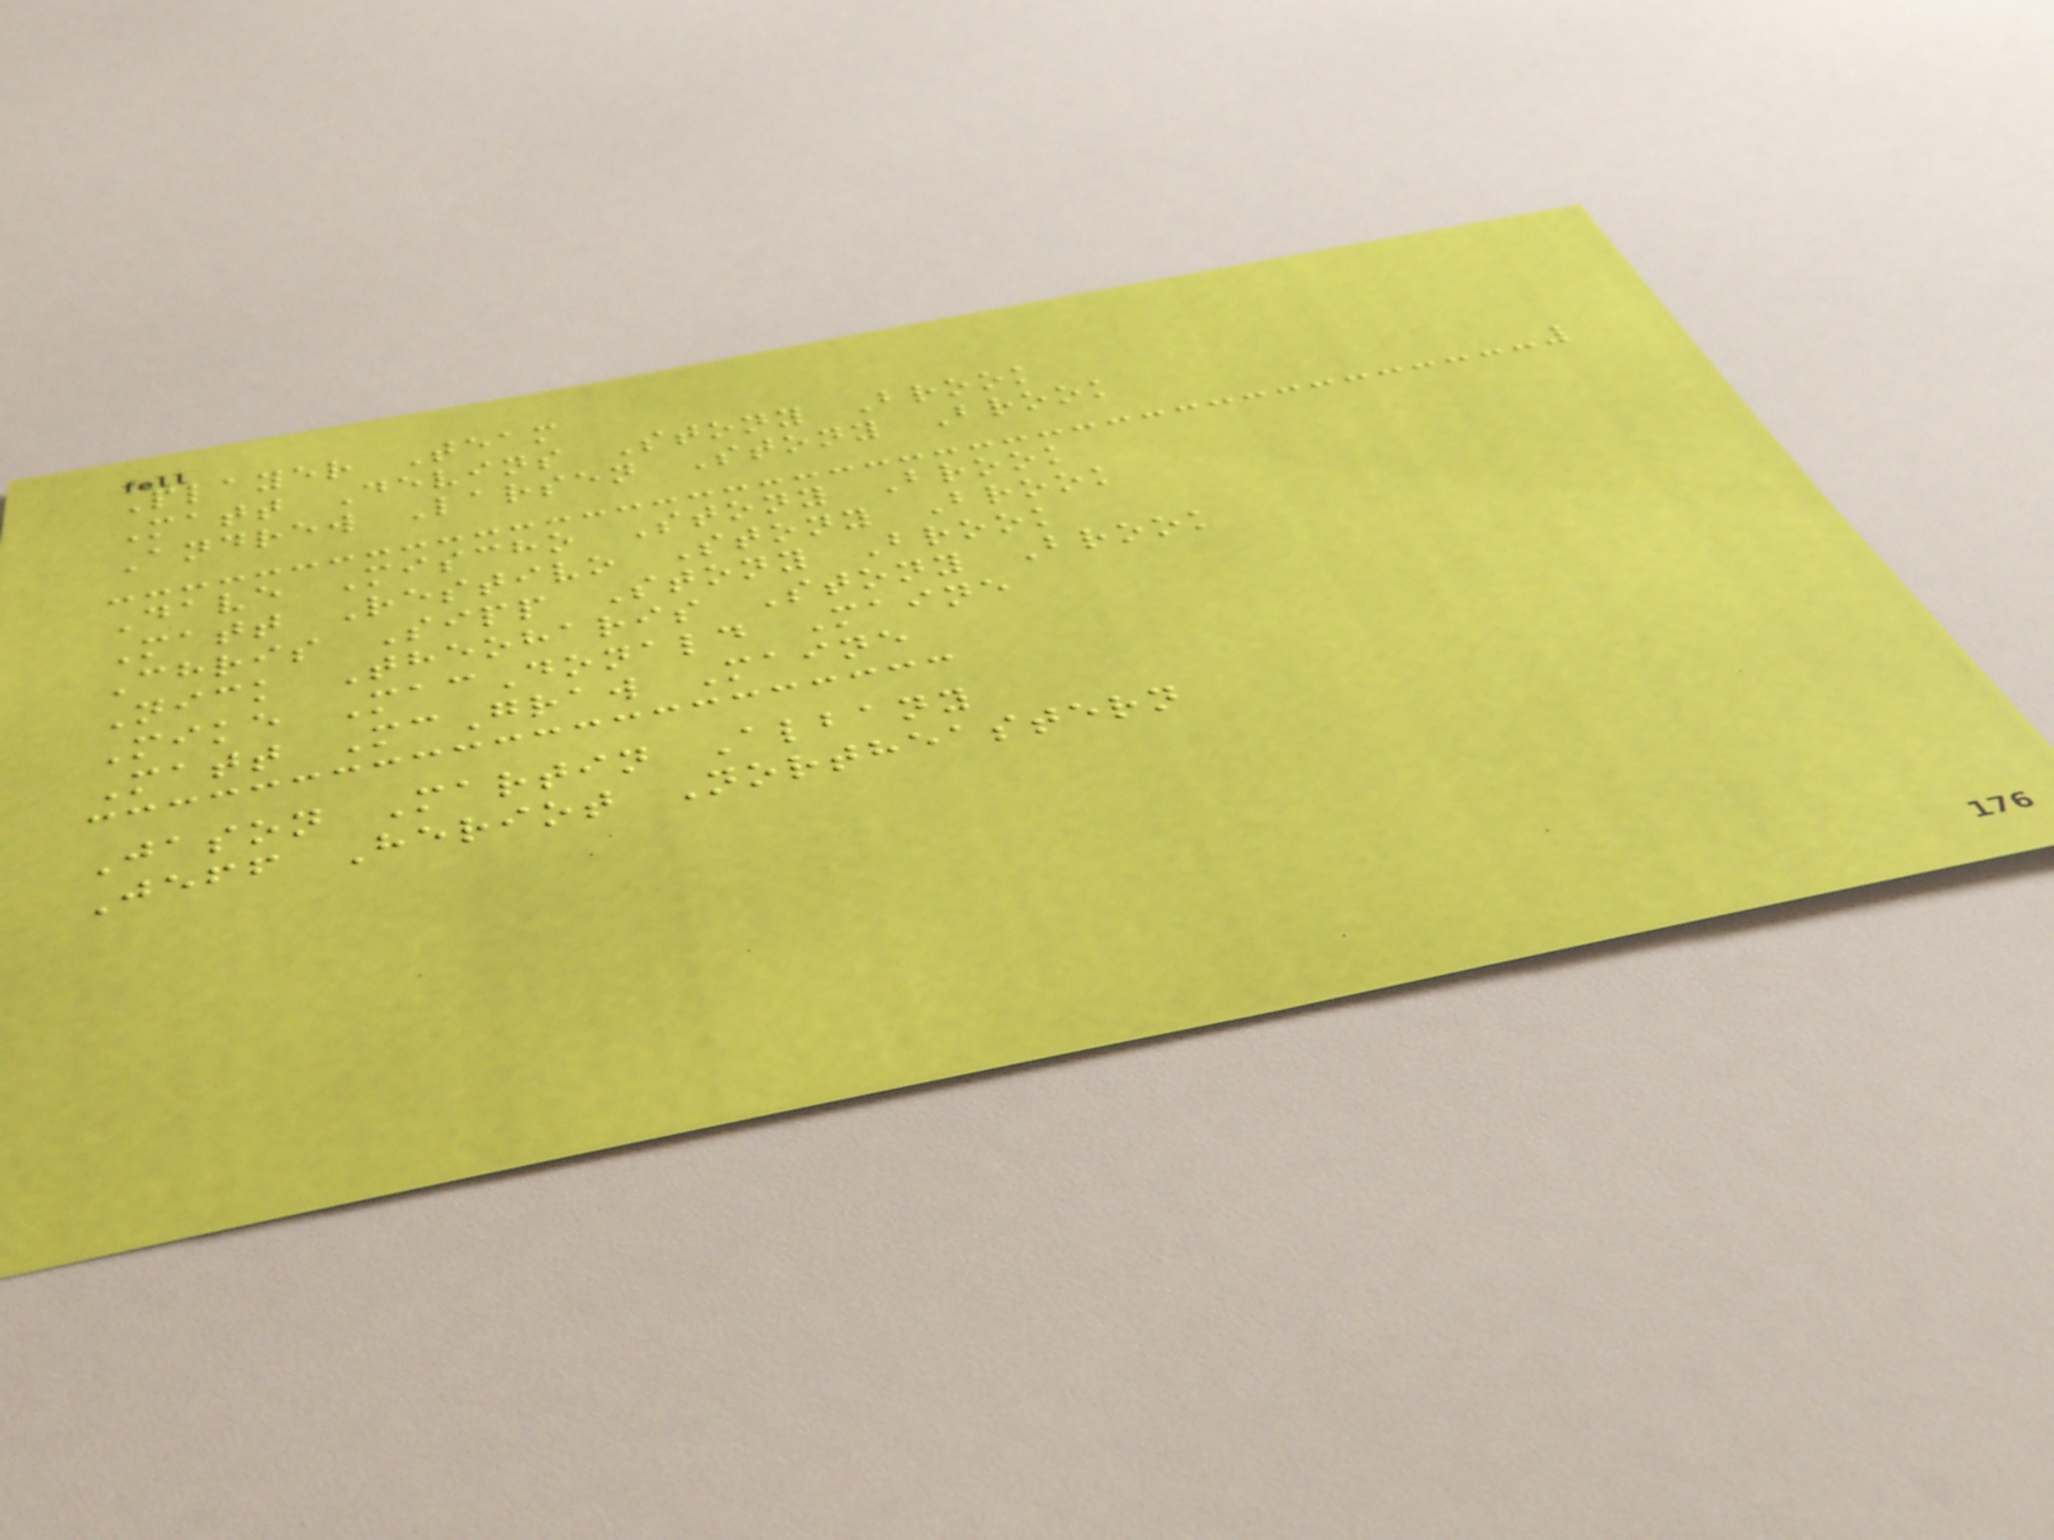Player Team
Matt Devins Stony Brook
Andrew Larsen Stony Brook
Dave Mischo Stony Brook
Matt Restivo Stony Brook
Chris Sipp Stony Brook
Nick Theoharis Stony Brook
Mike MacDonald Maine
Matt McGraw Maine
Jason Martin Albany
Jeff Heriot Northeastern
